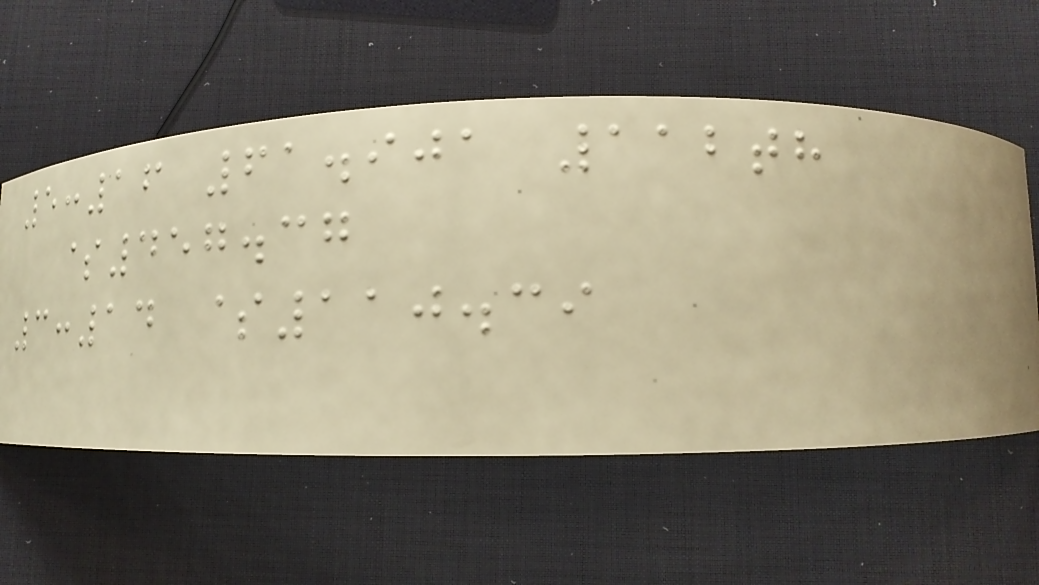5:16 61.901 112th
$457.37
3:14 $110.39
